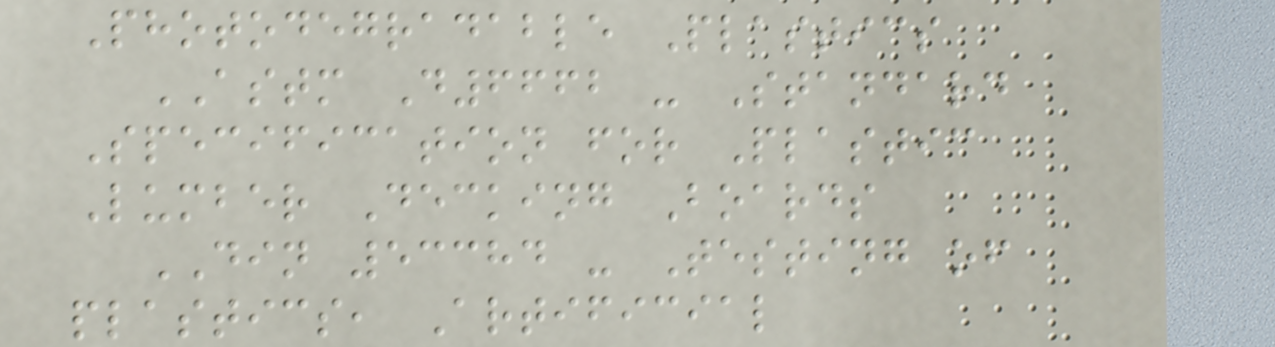Photodegradable Plastics
ASTM D6662 - Standard
Specification for Plastic
Lumber Decking Boards
DIN 53384 - Testing of
plastics, Artificial
